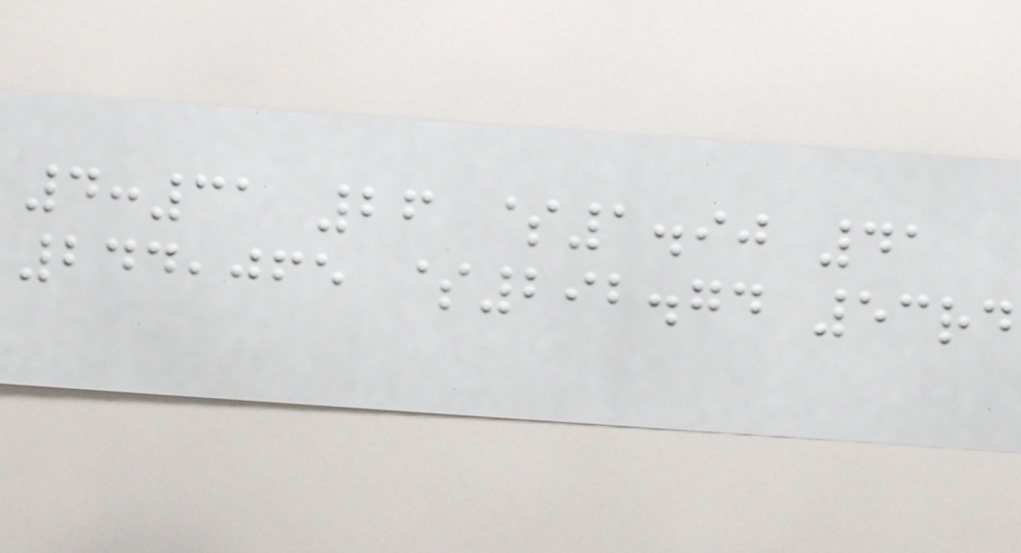4:31 26 $1.90 41
244,065 $292.74 53rd
